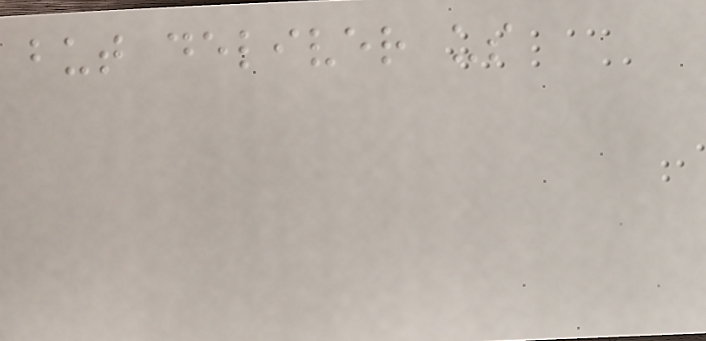but deliver us
